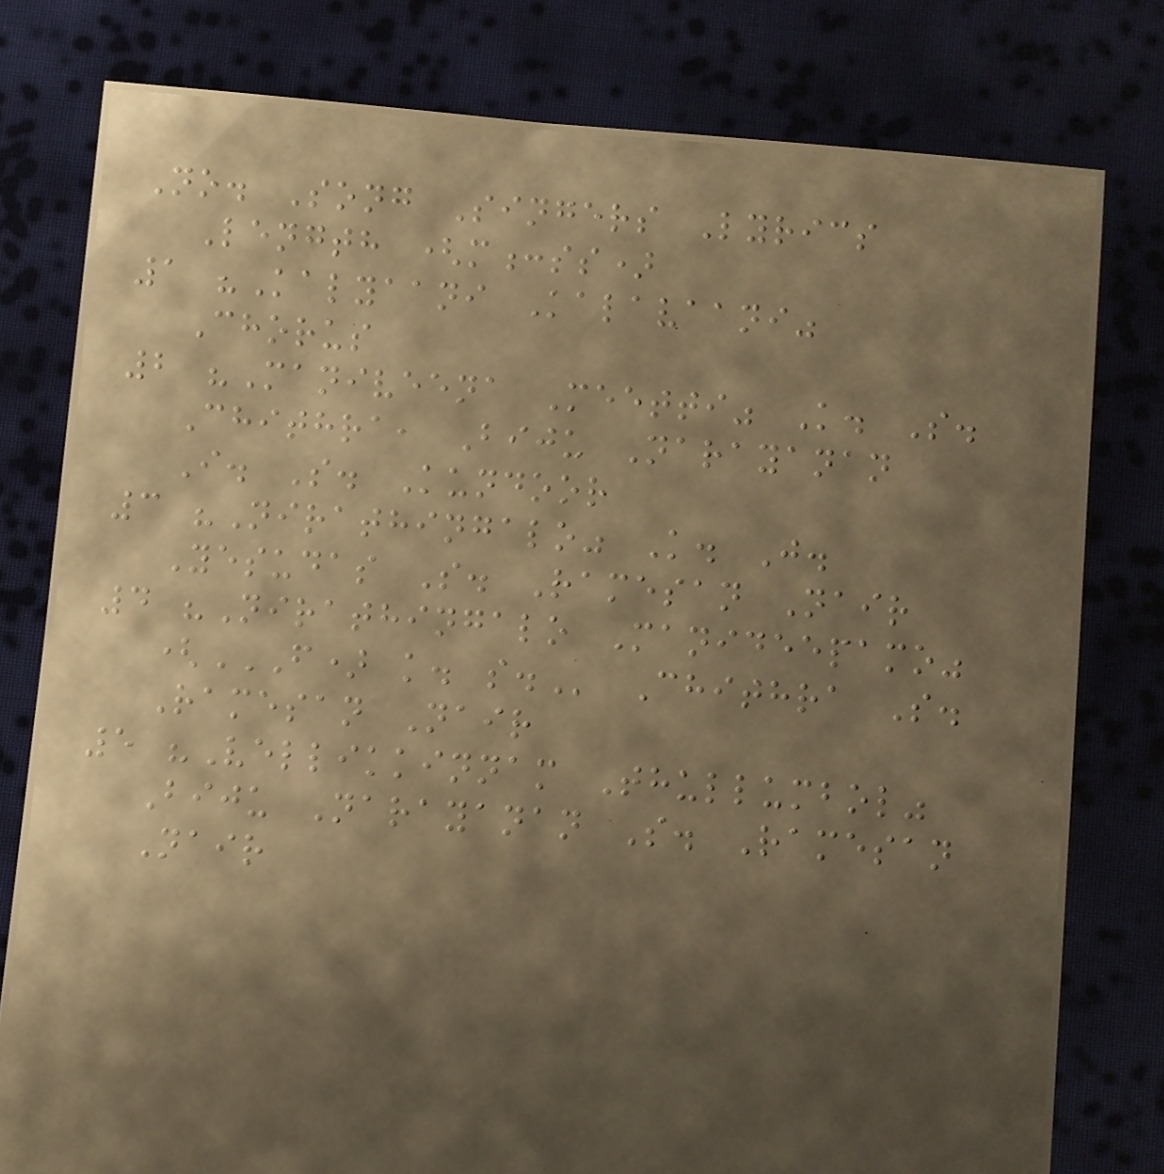No. Song Singers Lyrics
Length (m:ss)
1 "Kalyaani Kalavaani"
Chorus
2 "Maniveena Meetti" K. S.
Chithra, Biju Narayanan
I. S. Kundoor
3 "Nirathingalo" K. J.
Yesudas S. Ramesan Nair
4 "Nirathingalo Manideepamo"
(F) K. S. Chithra S.
Ramesan Nair
5 "Vellikkinnam Thullumbol"
Biju Narayanan S. Ramesan
Nair
